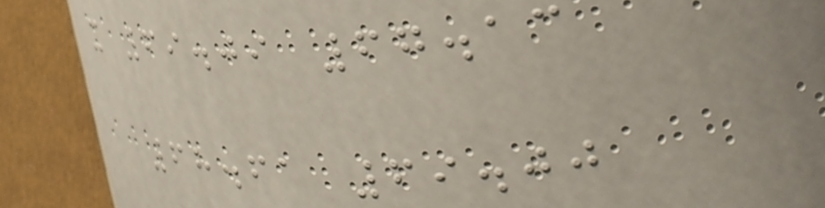x 69.09 67.13
68.61 69.00
